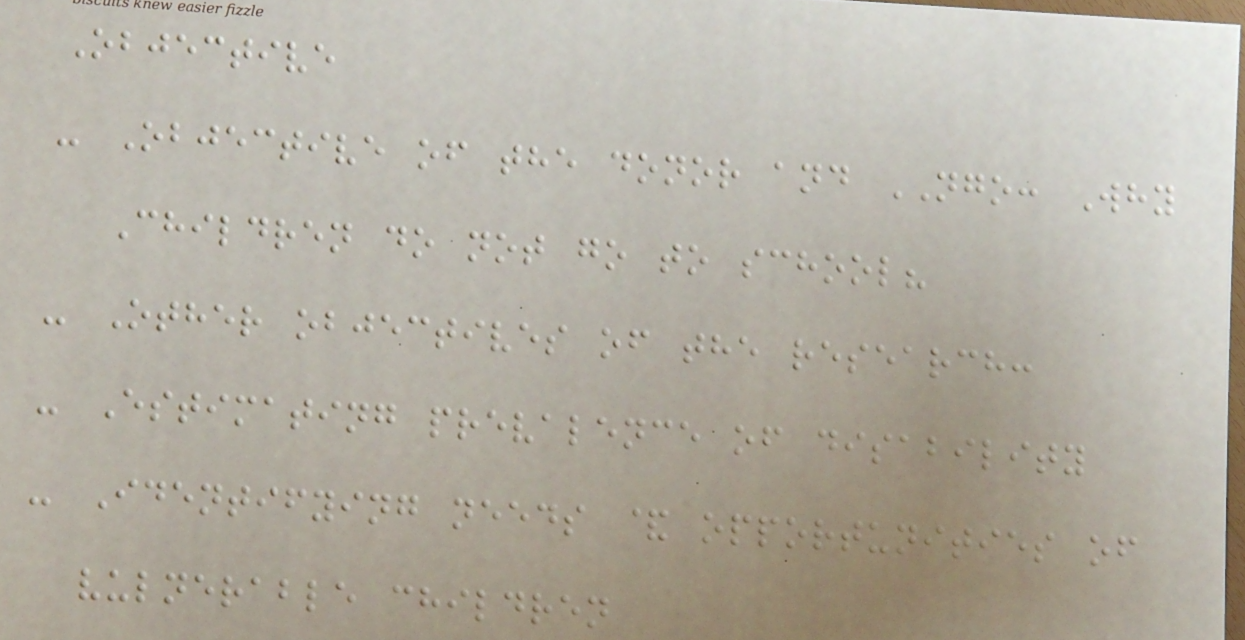Objective
- Objective of the donor and NGO: Why
Children do not go to school?
- Other objectives of the research:
- Estimating prevalence of disability
- Identifying needs & opportunities of
vulnerable children
